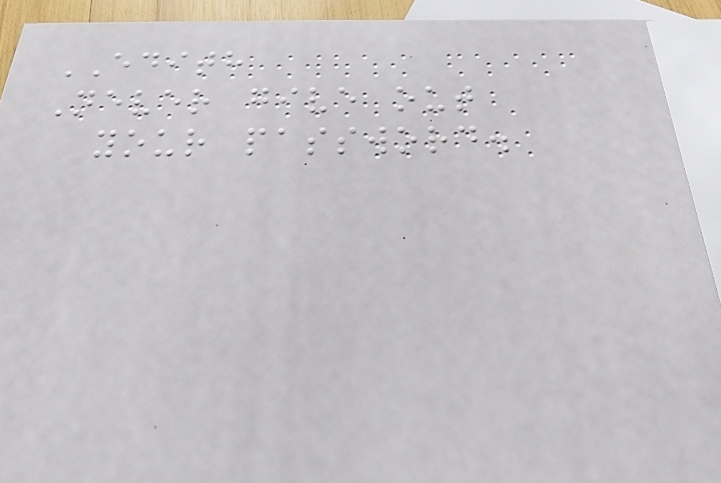EDITH
Never give out
your password.
